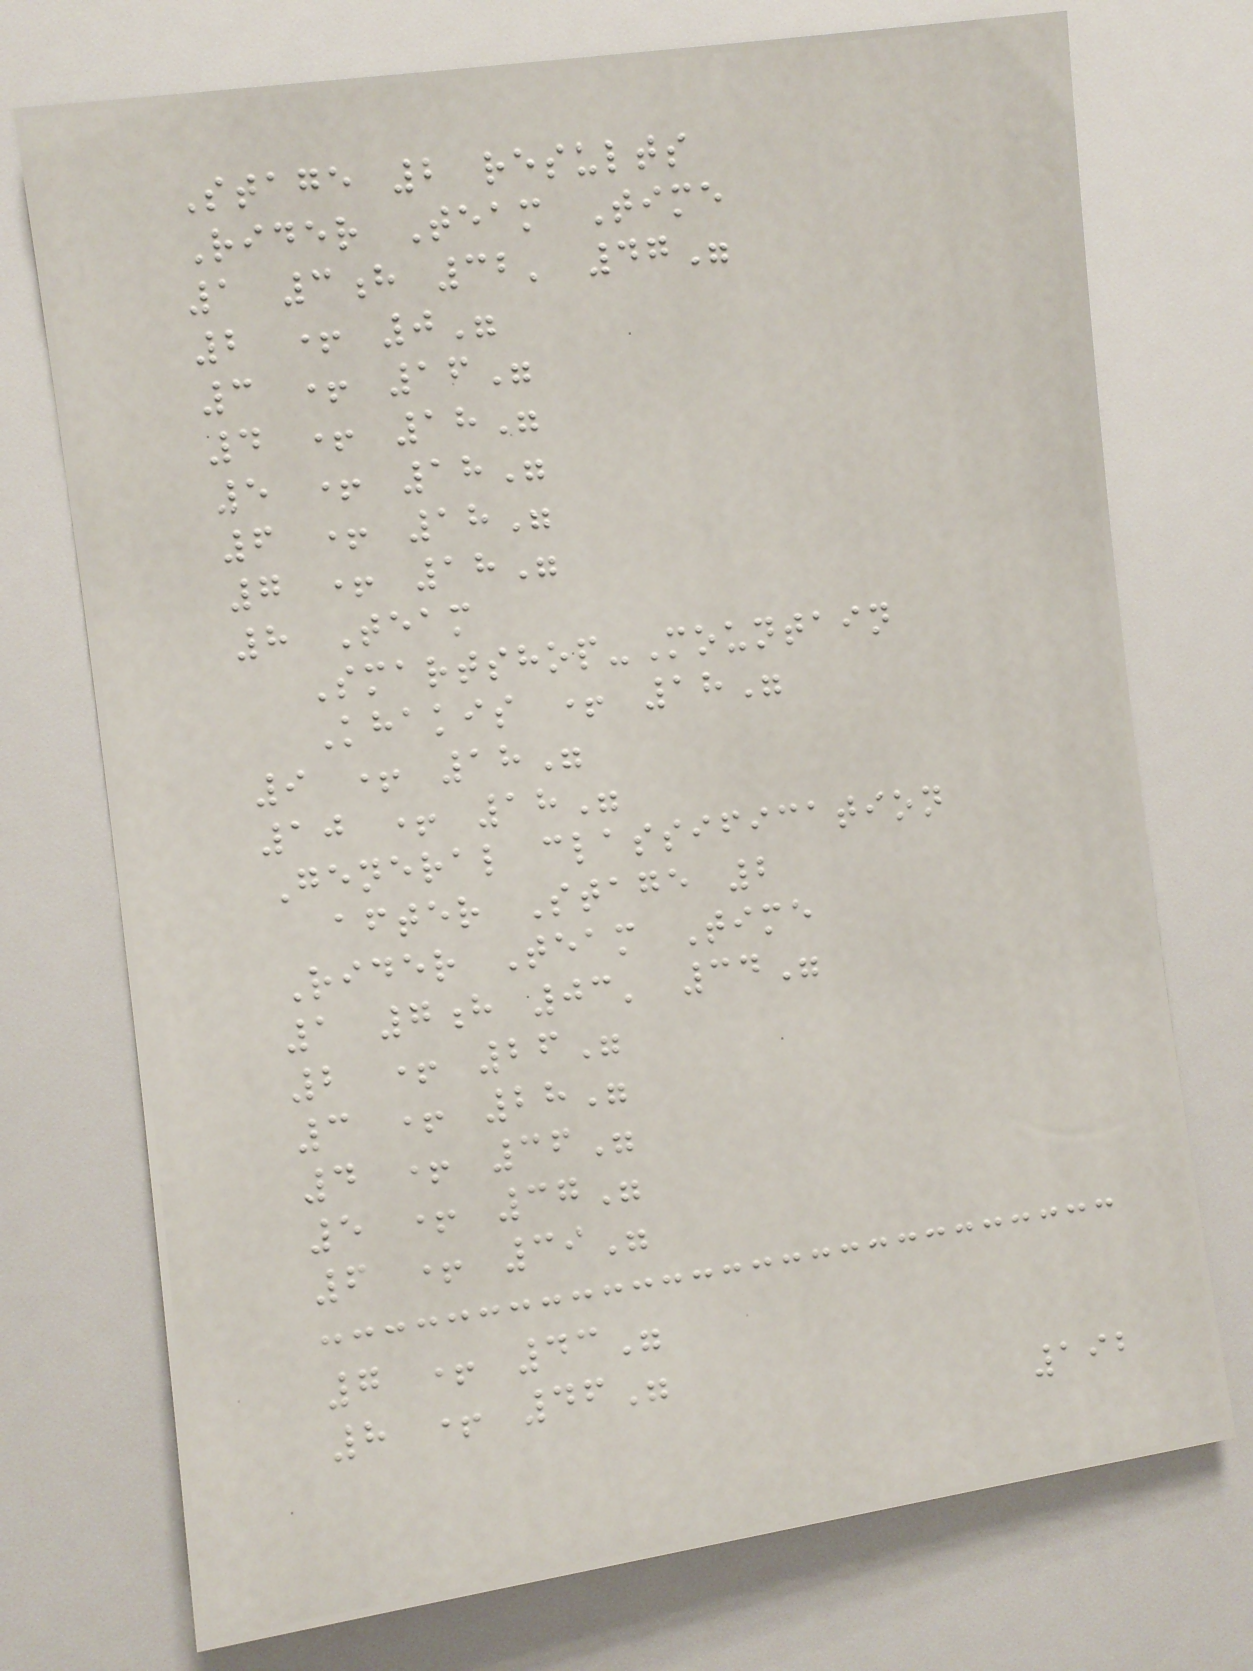Stage 2 results
Rider Team Time
1 3h 32' 47"
2 + 0"
3 + 16"
4 + 18"
5 + 18"
6 + 18"
7 + 18"
8 Team
Smartshop-Mountain
Khakis + 18"
9 + 18"
10 + 18"
General classification
after Stage 2
Rider Team Time
1 7h 03' 34"
2 + 26"
3 + 28"
4 + 36"
5 + 37"
6 + 39"
7 + 43"
8 + 46"
192
